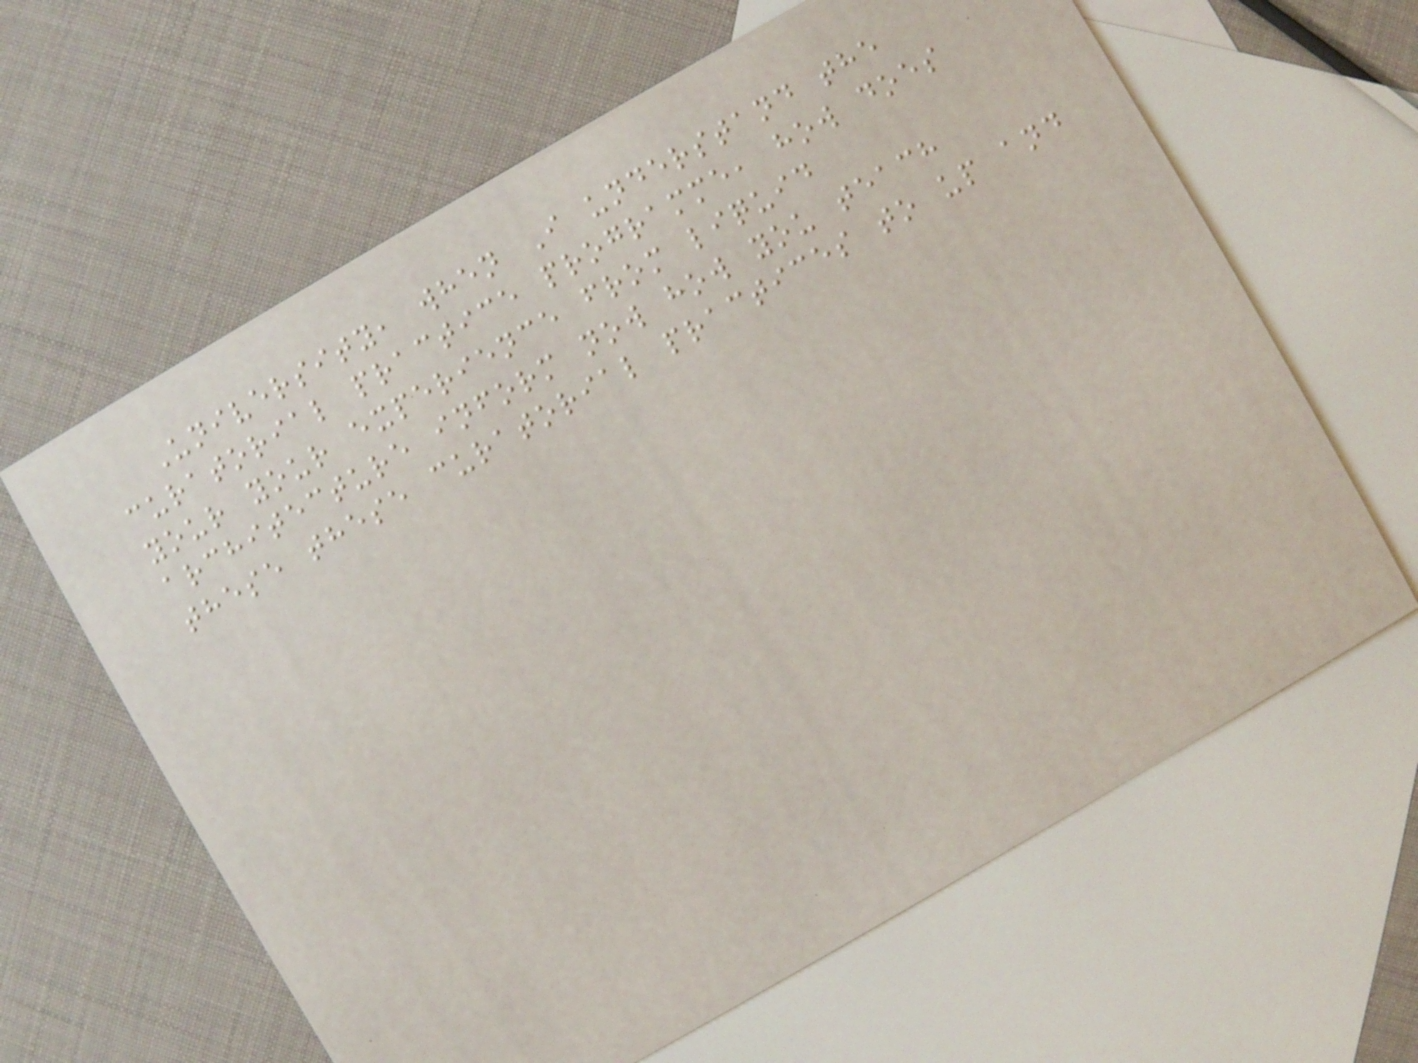University, when I understand the
curatorial practice programme, how does
your your experience from liquid
architecture inform now how you teach
these these curatorial practices to up and
